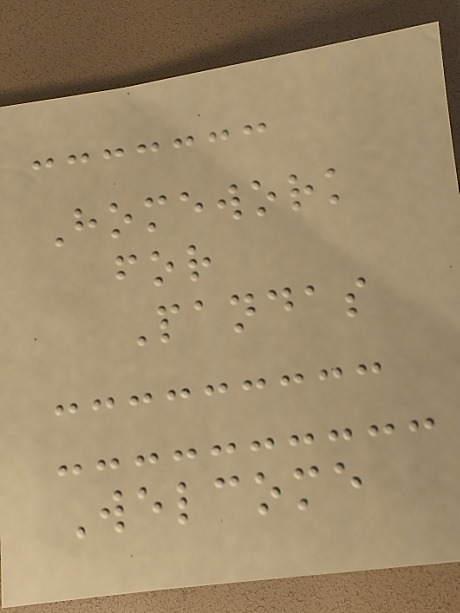Homework
for
Pandas
Welcome
